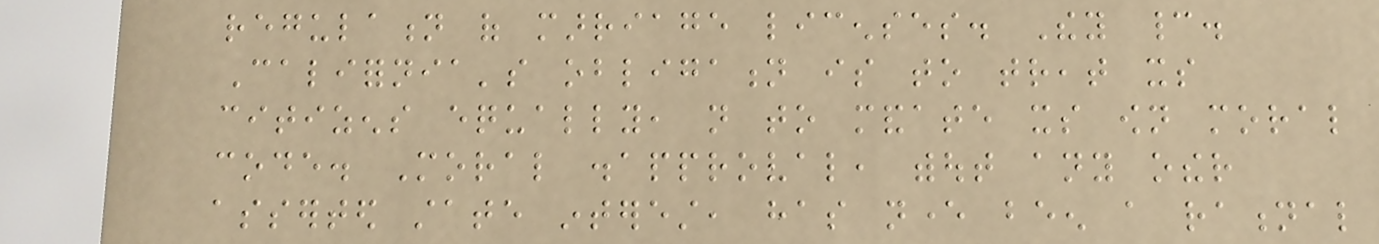regulation of marriage licenses. They cannot.
California's obligation is to treat its
citizens equally, not to mandate its own moral
code. Moral disapproval, without any other
asserted state interest, has never been a rational
